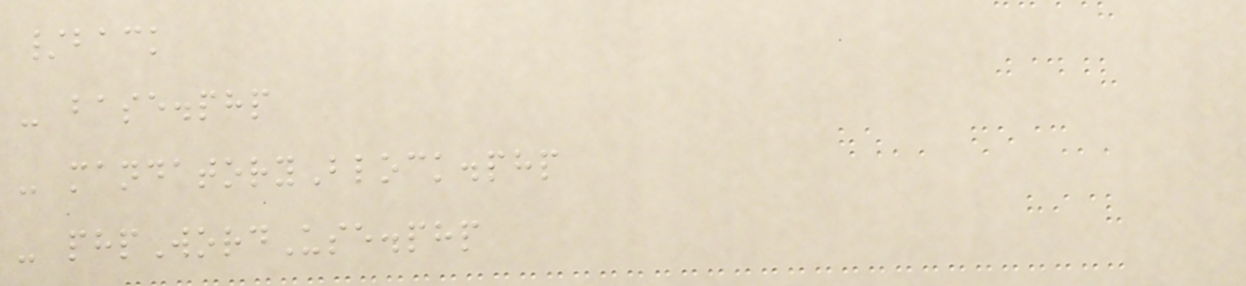/back
- base.php
- mandatoryBlock.php
- phpWordUse.php
